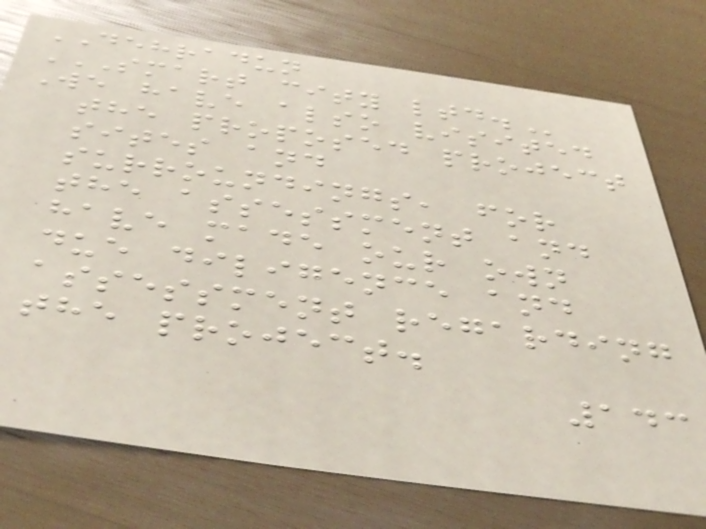DEHRADUN
SMART CITY LTD.
We have also visited
the proposed project
sites and
surroundings, for
the assessment and
have made our own
due diligence and
assessment regarding
the project.
143
